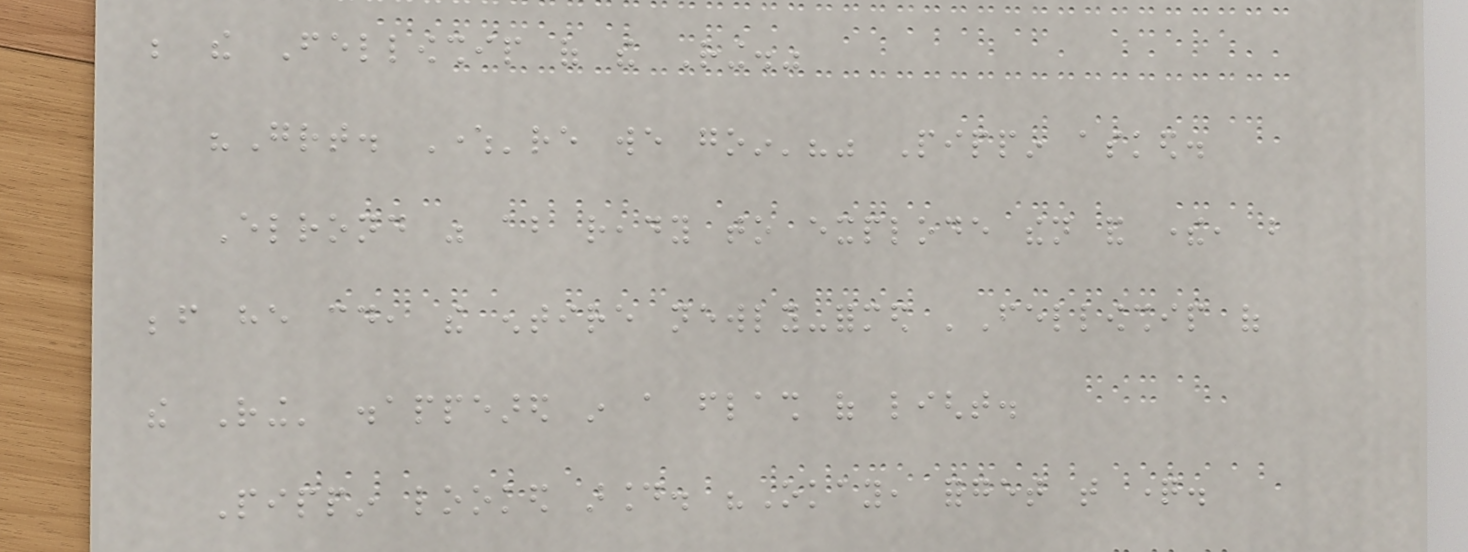be the Fellowship of the Ring."
"Great. Where're we goin'?" Pippin asked.
Elrond was about ready to explode then and there, but
before he could, the entire newly-formed 'Fellowship of
the Ring' disappeared in a flash of light.
Pippin looked around. "Okay, forget that question.
